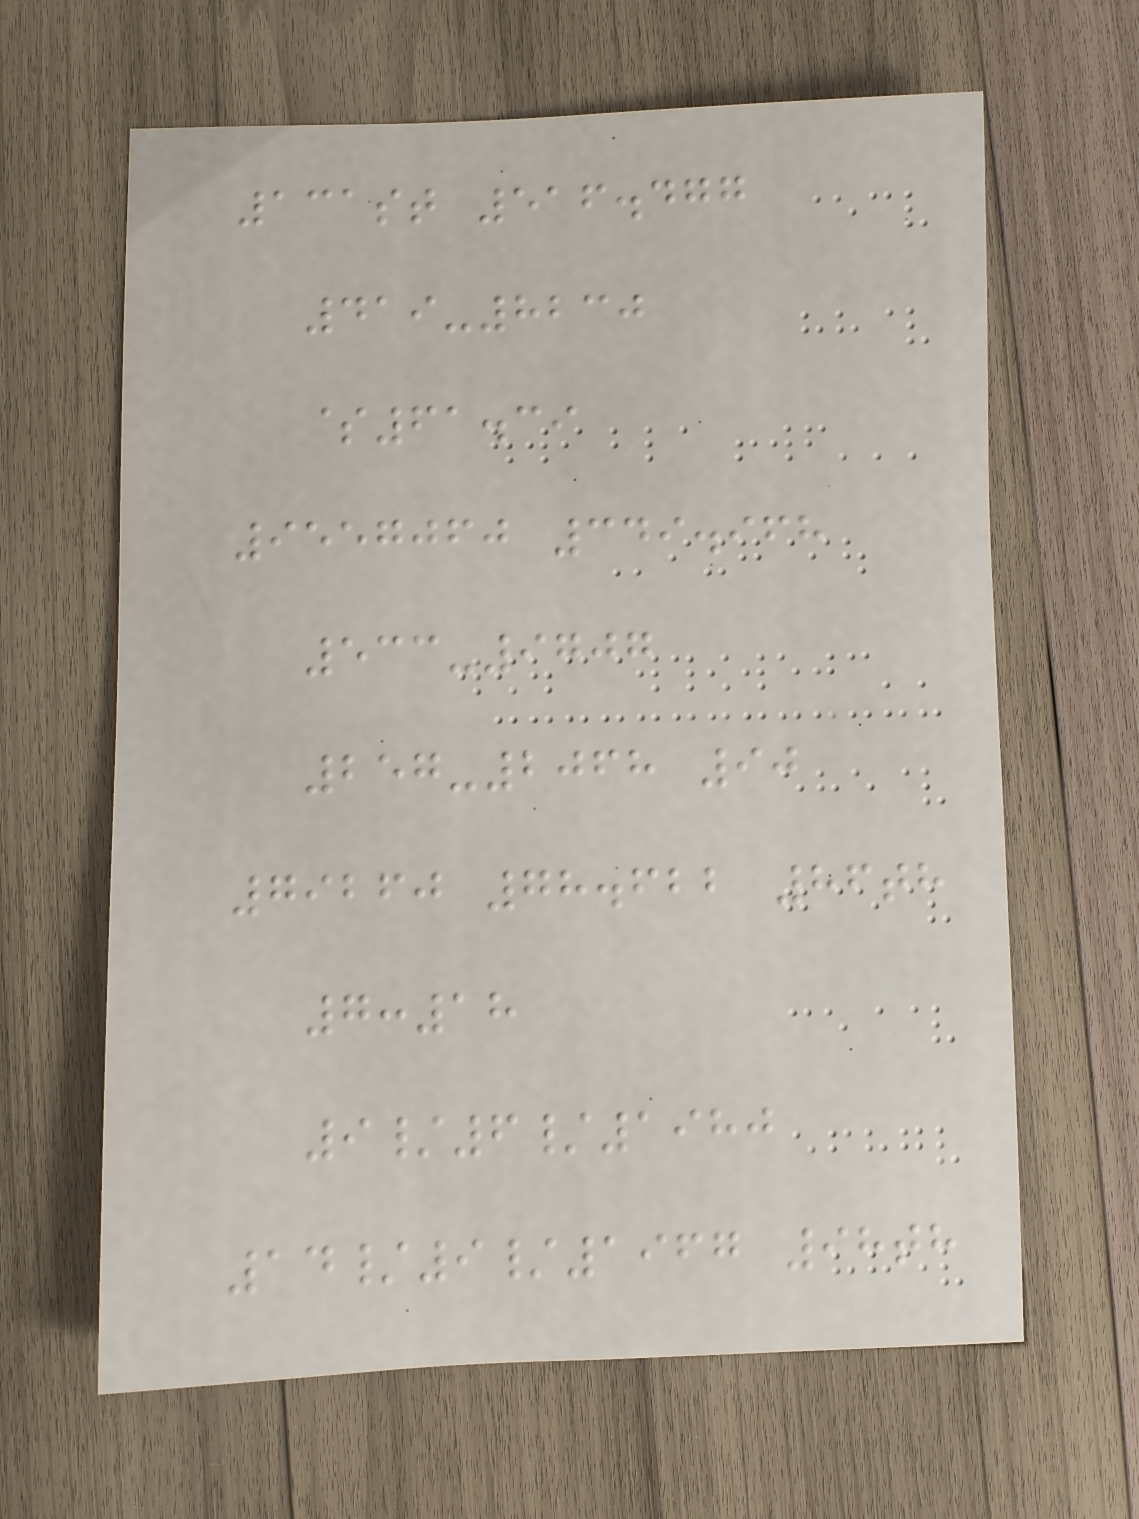131st 516.477
419-8230
$61.39
9557060 349.968
533-9707
257-2068 90
79260 78.622 86th
7:18
9/6/1980
14/9/1967 98th
